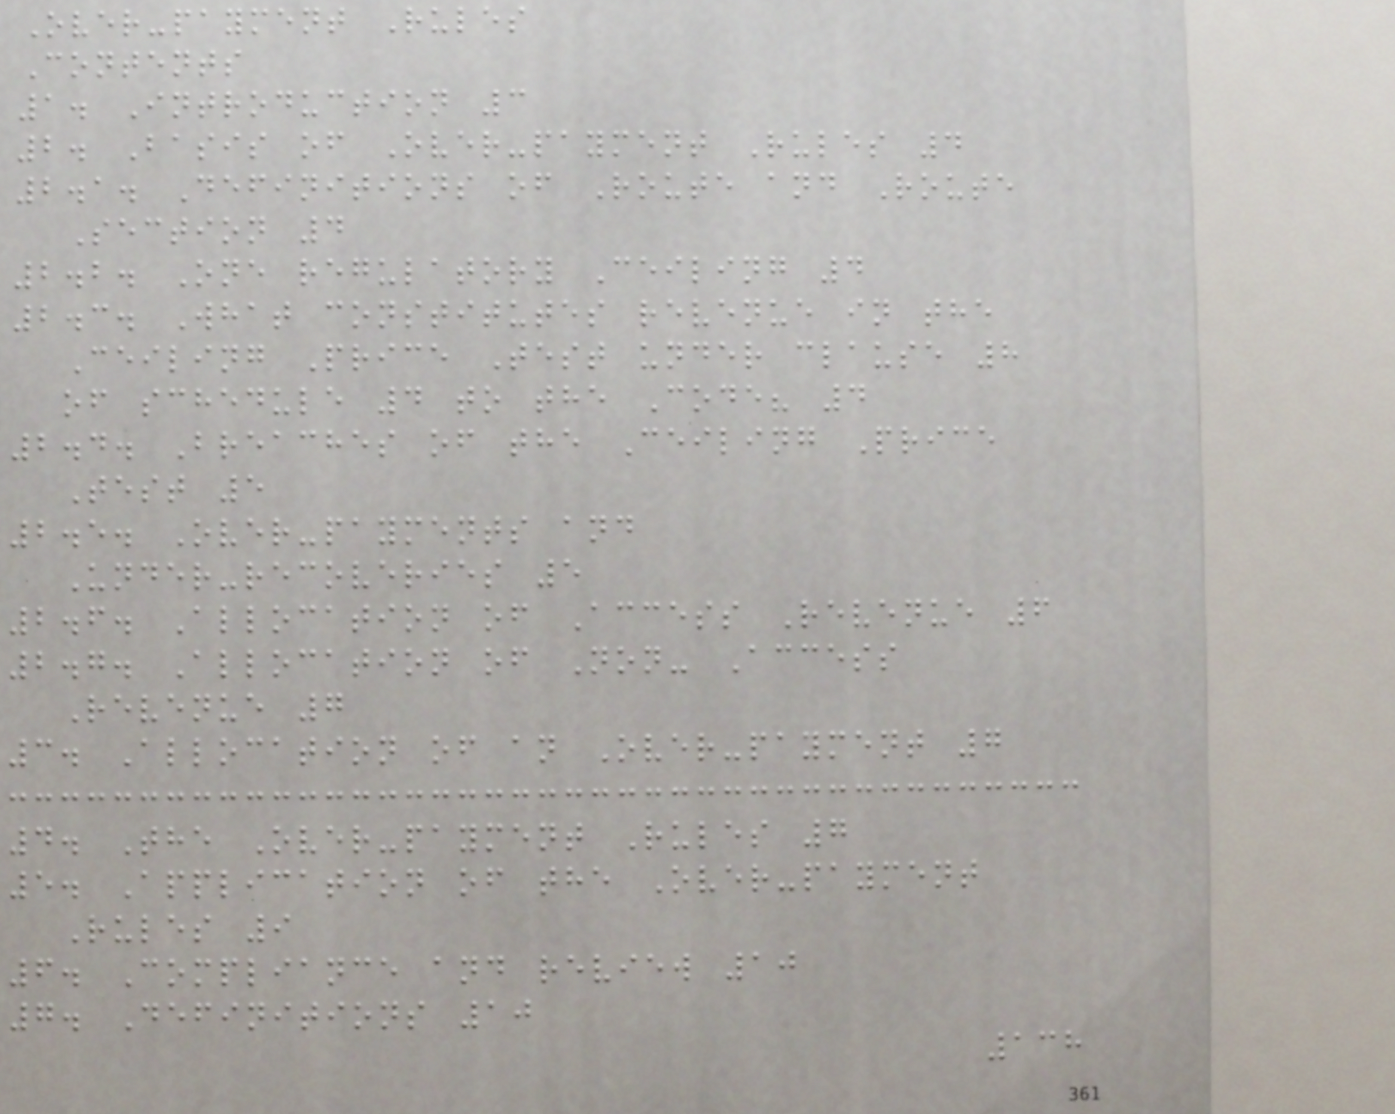Over-payment Rules
Contents
1. Introduction 3
2. Basis of Over-payment Rules 4
2.1. Definitions of Route and Route
Section 4
2.2. One regulatory Ceiling 4
2.3. What constitutes revenue in the
Ceiling Price Test under clause 8
of schedule 4 to the Code? 4
2.4. Breaches of the Ceiling Price
Test 5
2.5. Over-payments and
Under-recoveries 5
2.6. Allocation of Access Revenue 6
2.7. Allocation of Non- Access
Revenue 7
3. Allocation of an Over-payment 7
4. The Over-payment Rules 7
5. Application of the Over-payment
Rules 9
6. Compliance and review 10
7. Definitions 10
138
